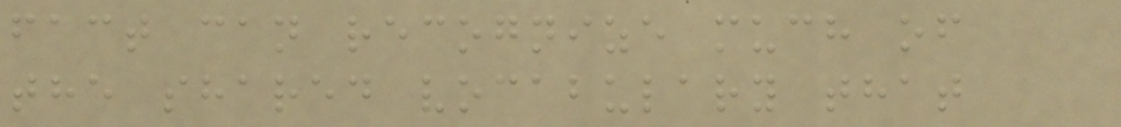fact can recognize much of
the shared vocabulary that
